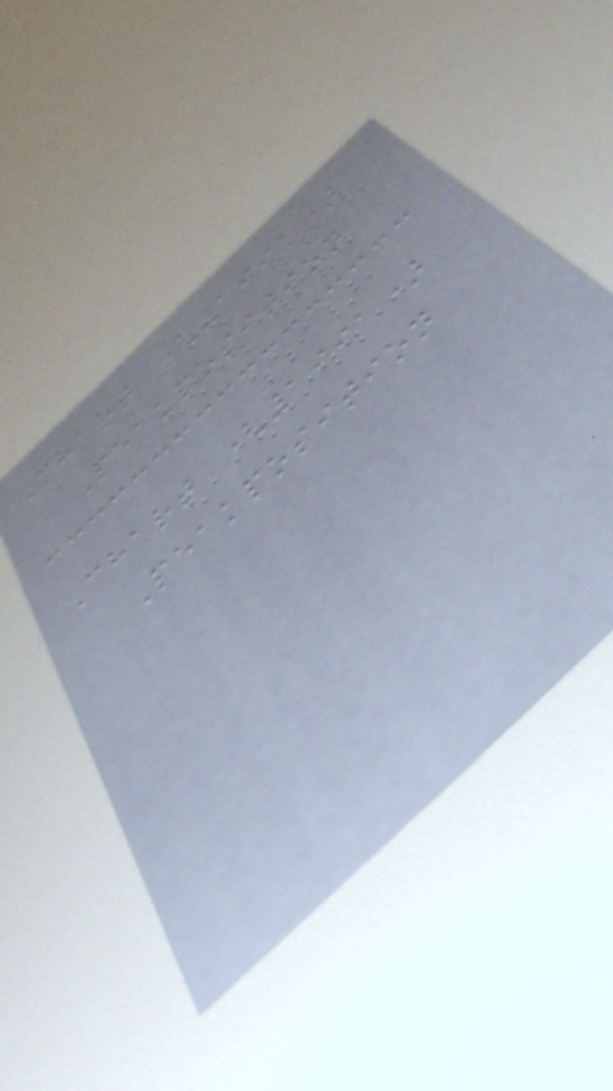Chart (1991)
Peakposition
Chart (1991)
Peakposition
